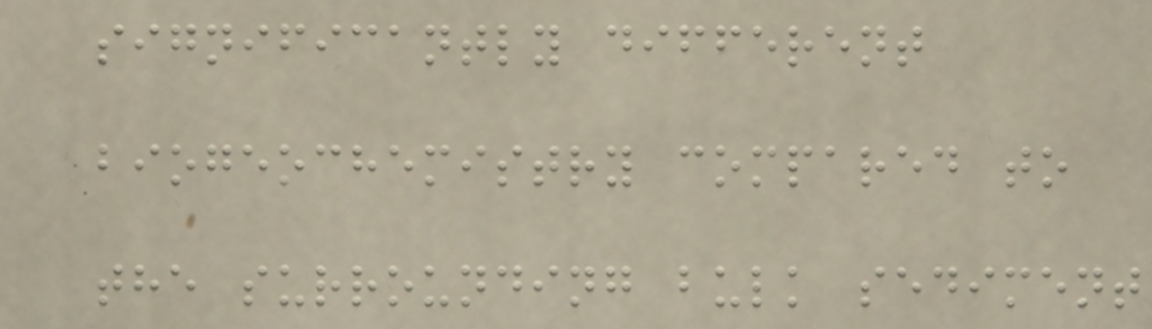significantly different
biogeochemistry compared to
the surrounding bulk sediment
